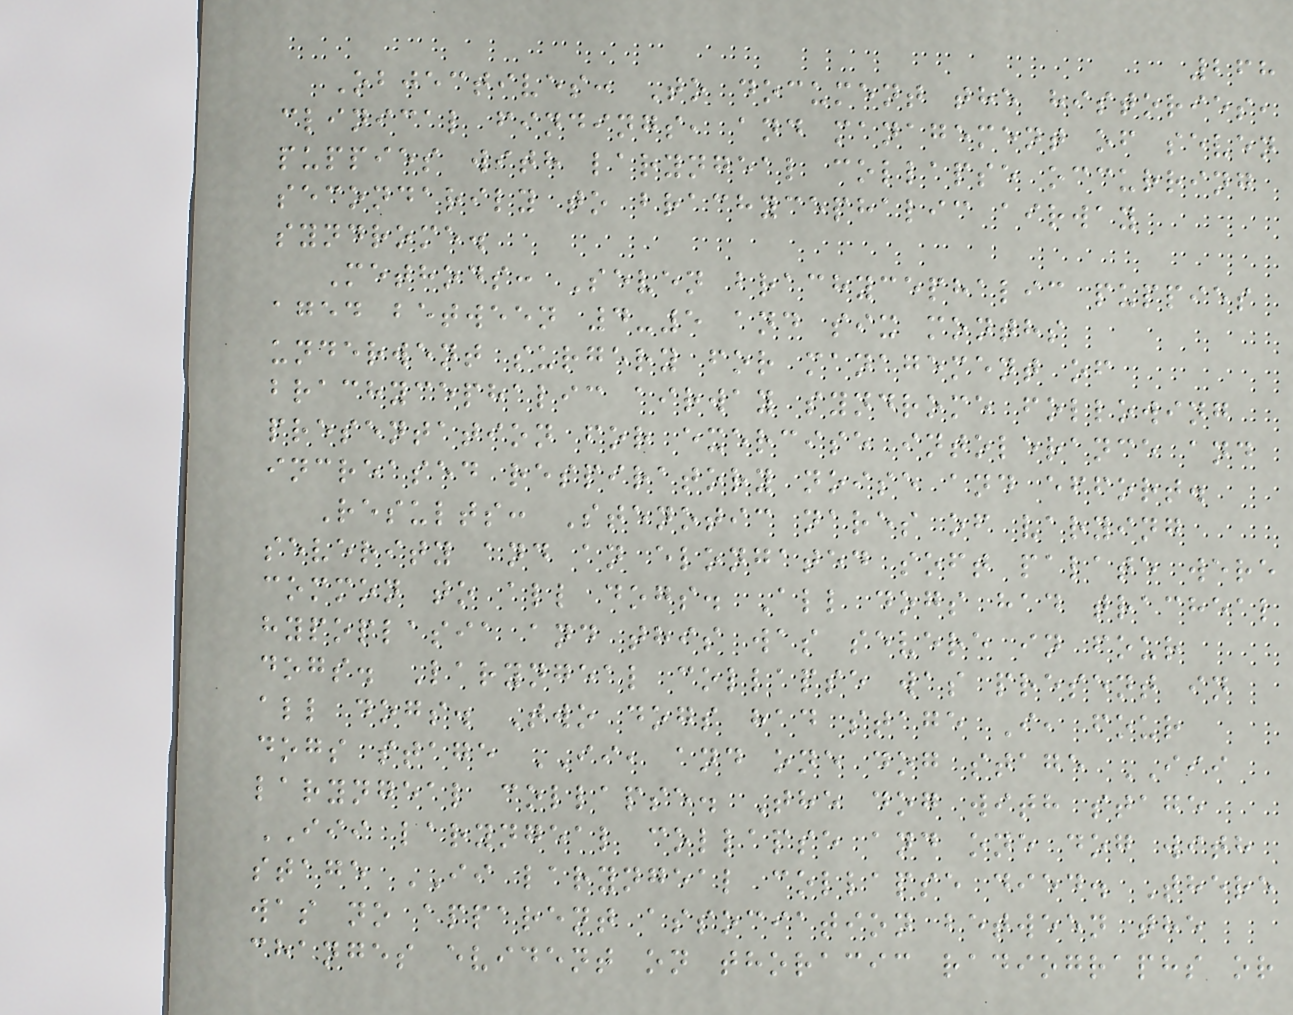268
Objectives: To document the histories,
clinical findings, and management of seven
puppies with laryngeal collapse occurring
secondarily to brachycephalic airway
syndrome.
Methods: Seven brachycephalic puppies
aged between 4-5 and six months
underwent surgery for management of
brachycephalic airway syndrome following
presentation for exercise intolerance and
increased respiratory noise and effort.
Results: Stenotic nares of varying
severity and an elongated soft palate were
common to all dogs. All dogs had tracheal
hypoplasia and this was severe in four
dogs. Laryngeal collapse was present in
all dogs. Two dogs had stage I, four
dogs stage II, and one dog stage III
laryngeal collapse. The dog with stage
III laryngeal collapse and one dog with
stage II laryngeal collapse died. There
was no apparent association between the
changes evident on thoracic radiographs or
